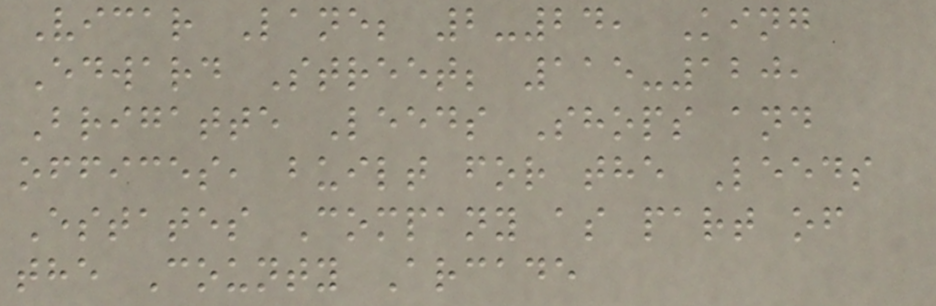Vicar Lane; 2-24, King
Edward Street; 115-120,
Brigatte Leeds Shops and
offices, built for the Leeds
Estates Company as part of
the County Arcade
